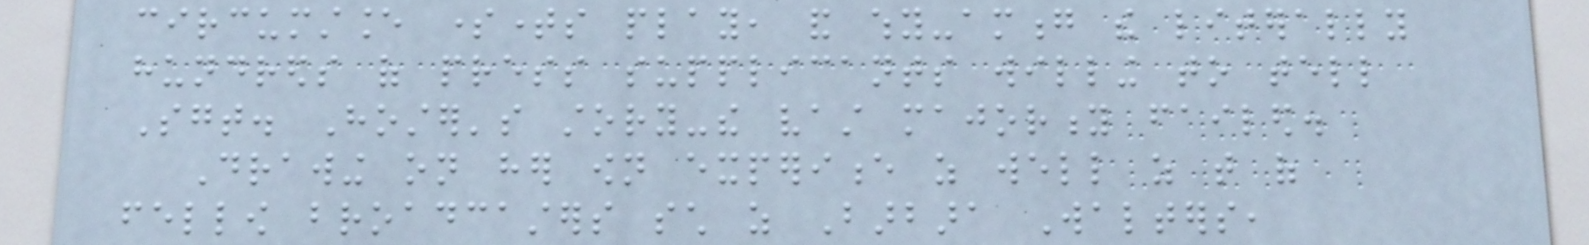circumstance sometimes play, and why-among the literally
hundreds of press supplicants willing to tell
Sgt. Hoster's story-the vast majority failed.
Drawing on her own experience as well as that of
fellow broadcasters such as Barbara Walters,
